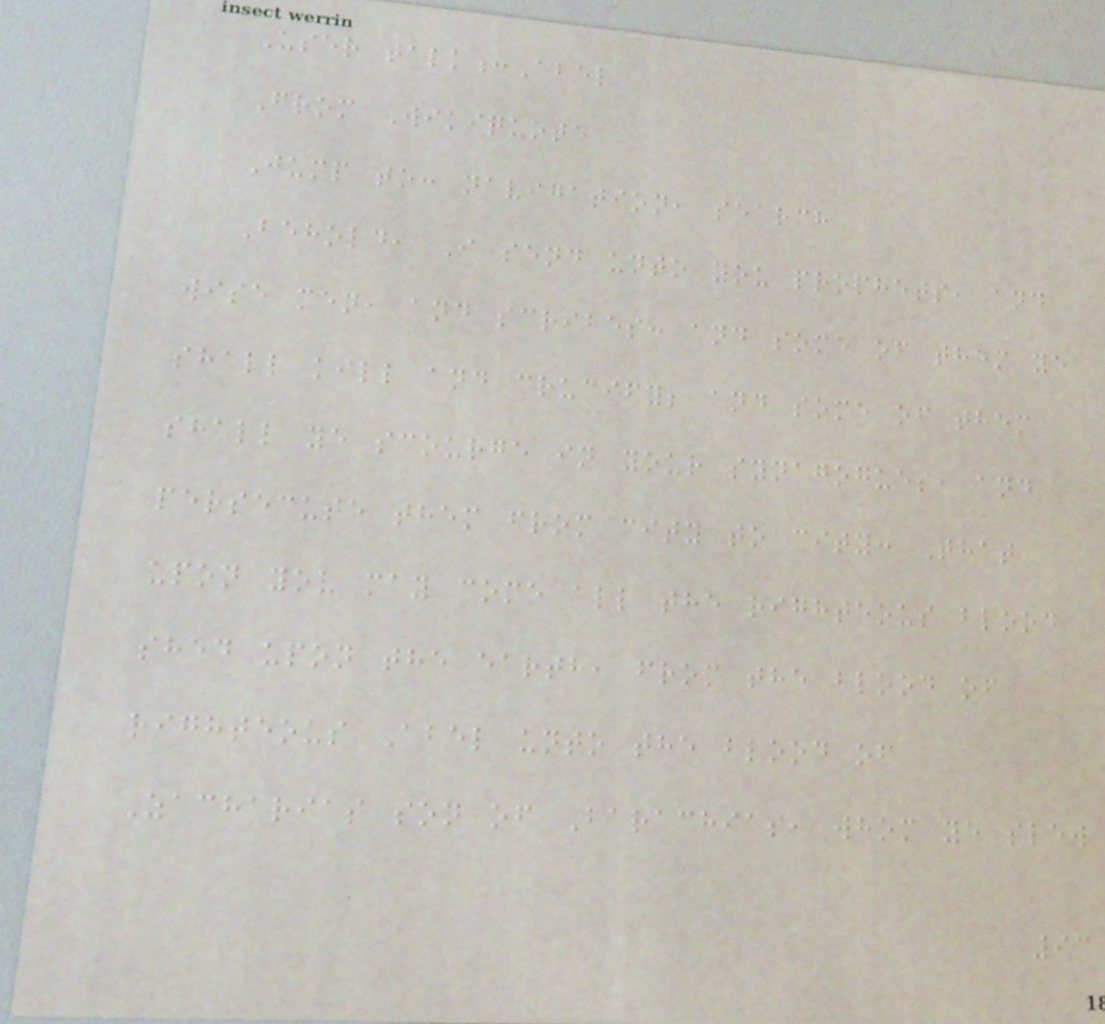User talk:Abel
From Wikiquote
Jump to: navigation, search
Behold, I send unto you prophets, and
wise men, and scribes: and some of them ye
shall kill and crucify; and some of them
shall ye scourge in your synagogues, and
persecute them from city to city: That
upon you may come all the righteous blood
shed upon the earth, from the blood of
righteous Abel unto the blood of
Zacharias son of Barachias, whom ye slew
93
